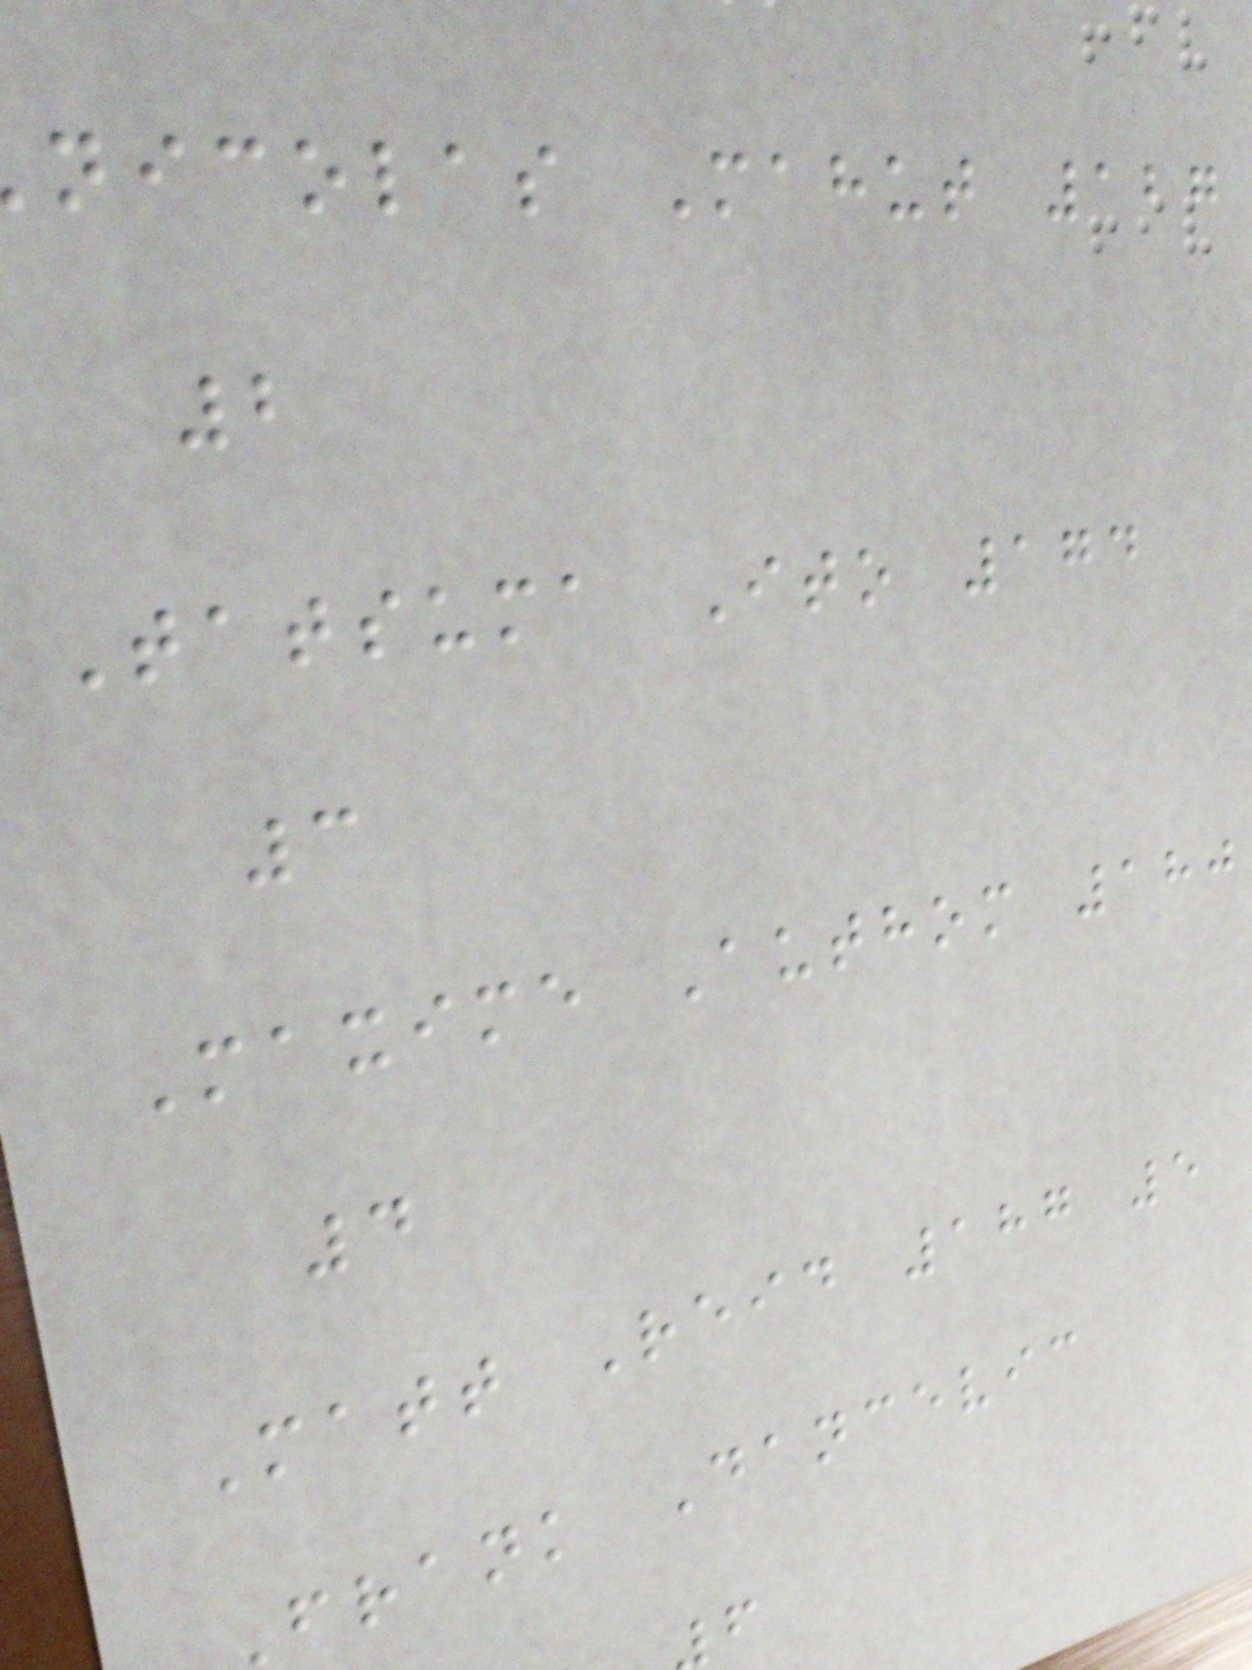nicolas Mahut 127
2
Tatsuma Ito 174
3
Maxime Authom 180
4
Matt Reid 187 5
frank Dancevic
